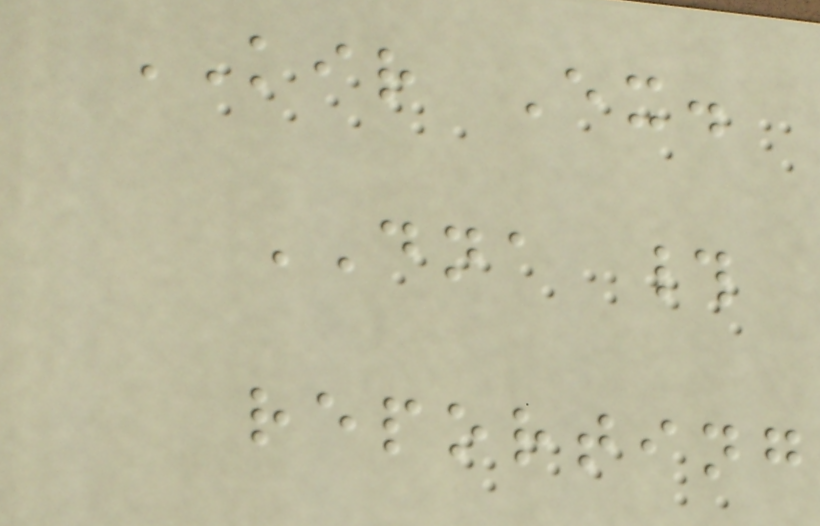KIR Ex.
DNA #
reporting
